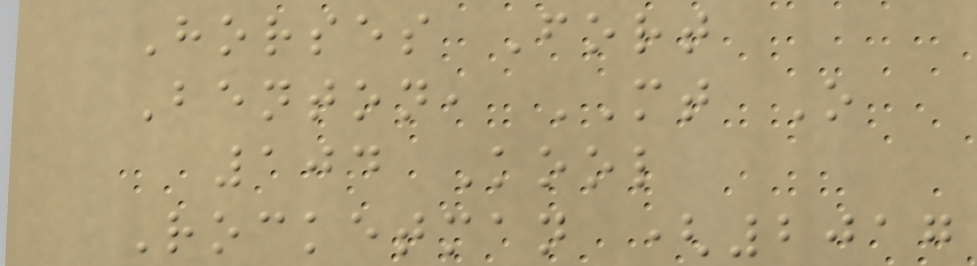Horses Fort
Benton, MT O
104 Kool
Rocketman (2017
